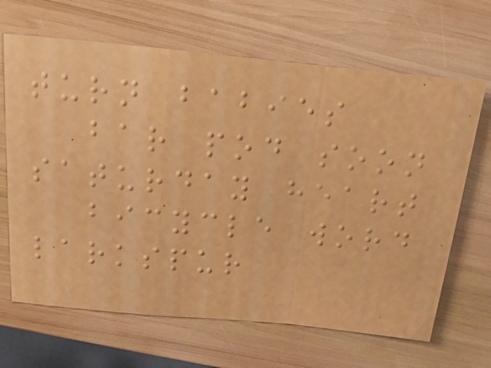turn babies
bar pod soon
saturday heart
bicycle word
larkspur
